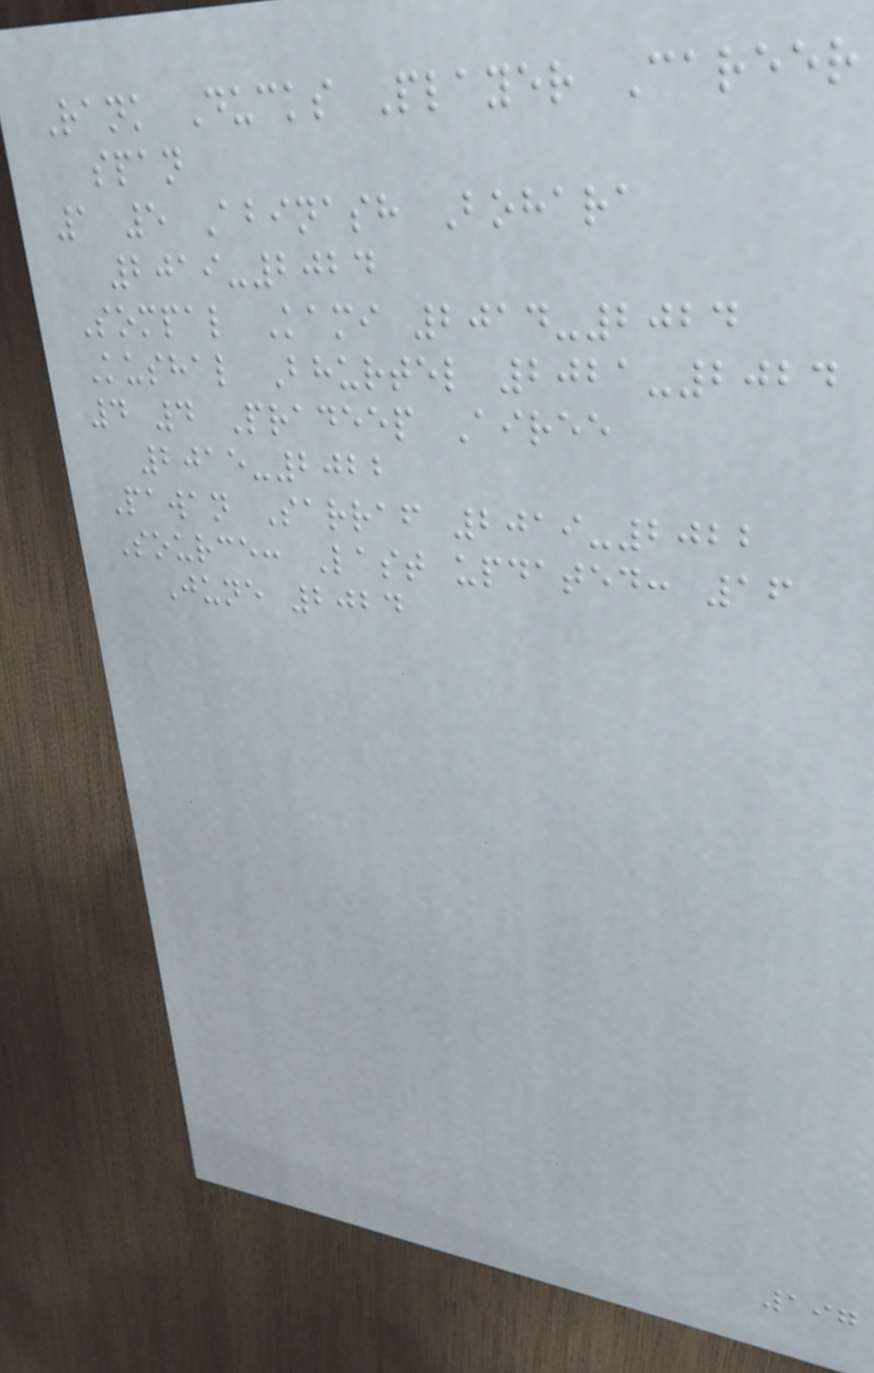Rank Ducks Player Career
span
1 5 Abinash Bohara
2019-2024
Sompal Kami 2014-2024
Kushal Bhurtel 2021-2024
4 4 Pradeep Airee
2015-2022
Pawan Sarraf 2019-2022
Source: Last updated: 16
June 2024
197
